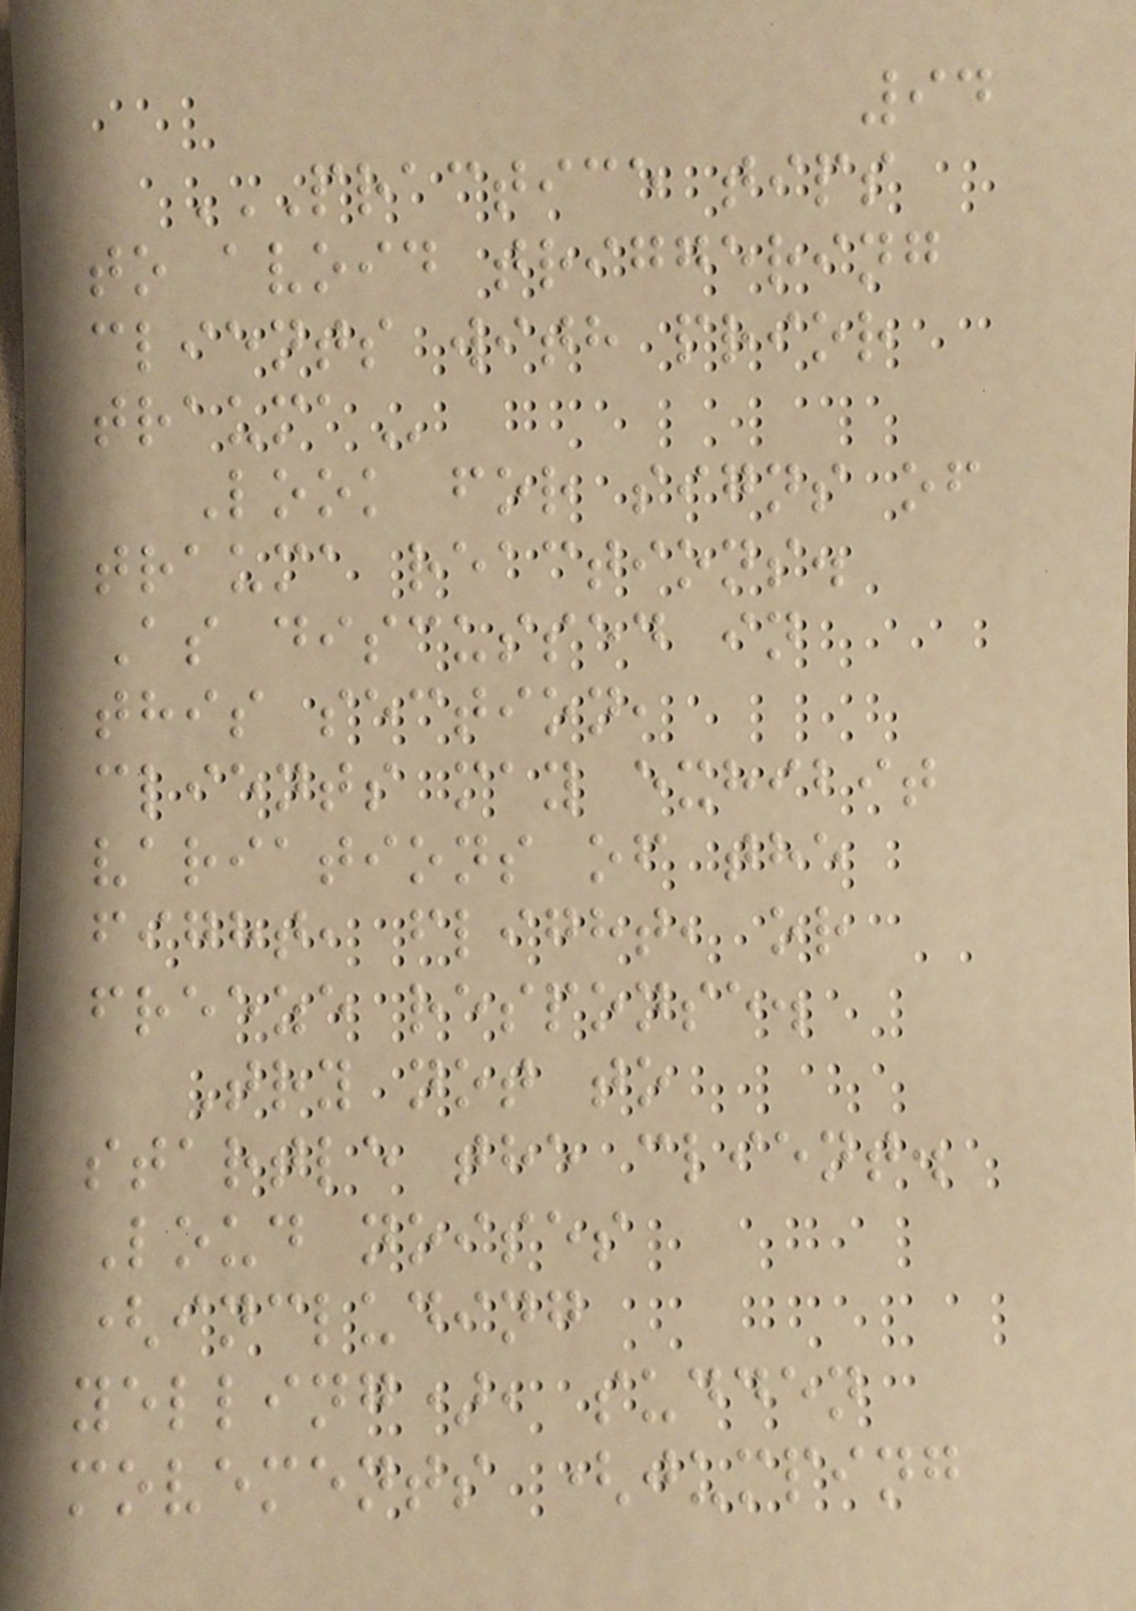94
PRACTICE TIPS
TO AVOID TRIGGERING
CLIENTS WITH PRIOR
TRAUMA
Look for signs of
trauma reactions.
As discussed in
this section,
clients may exhibit
variations of the
fight, flight, or
freeze response.
Try not to
startle the client.
Loud noises
(including
yelling), sudden
movements (jumping
